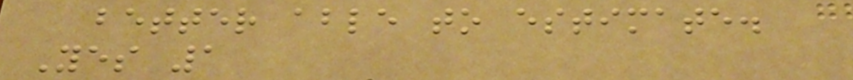better able to estimate.
Yes 1
